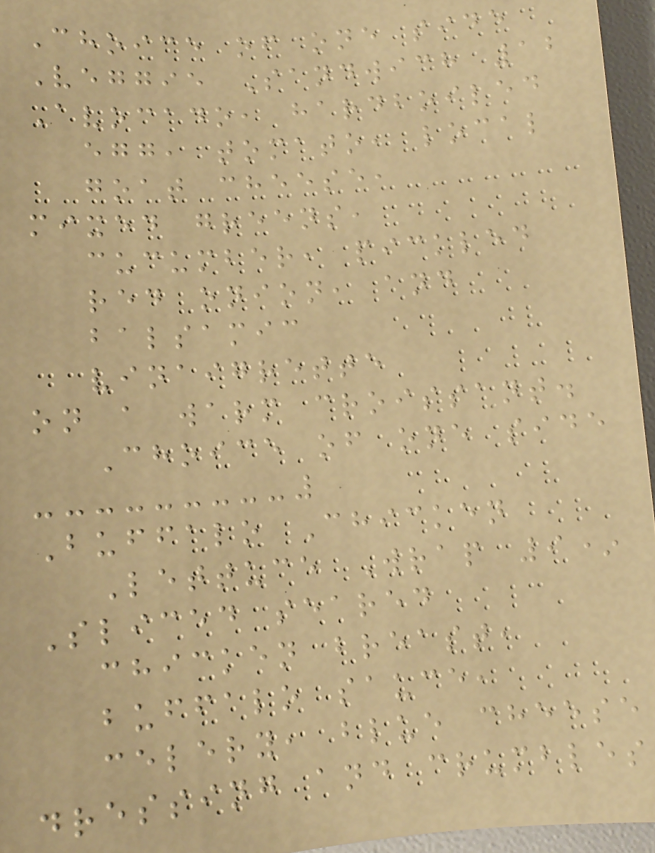Choice of one side
Veggie Sandwich 12
Avocado, hardboiled
egg, tomato, local
goat cheese,
mixed greens,
cucumber, pickled
red onion, and
balsamic
vinaigrette
on a warm croissant.
Choice of one side
Buffalo Chicken
Lettuce Wrap 9*
Sliced seared
chicken breast,
buffalo sauce,
celery, blue cheese
dressing and crumbles
